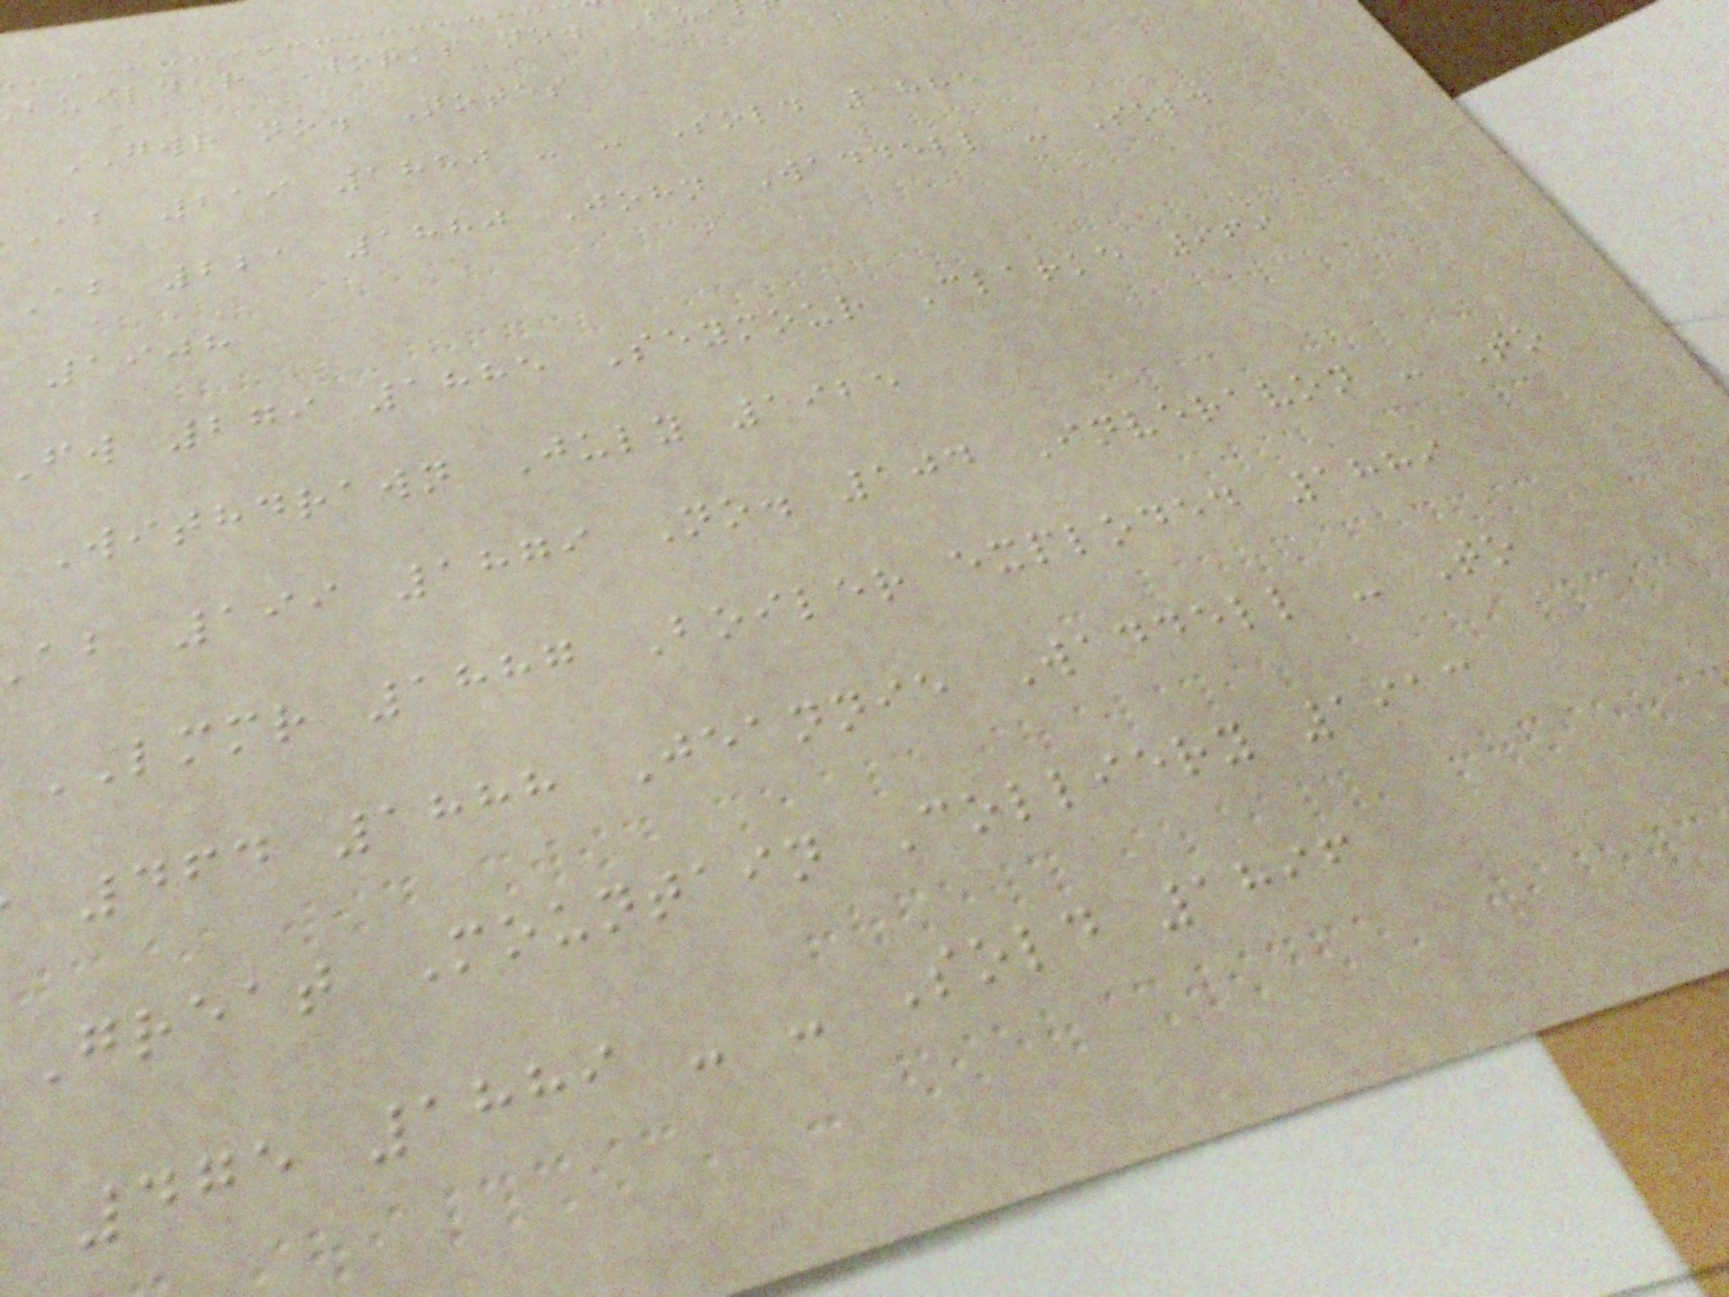builder Works no. Bu
GWR no. Notes
ab 219 1880 - - Sold 1885
ab 221 1880 John Waddell - Sold
1908
fw 279 1885 Seymour Clarke 969
Withdrawn July 1925
ab 199 1879 No. 104 Inveravon - To
LMMR 1887 Boiler exploded 1889
464 1888 Jeannie Waddell - To
Great Mountain Colliery 1913
475 1889 - - Sold 1896
